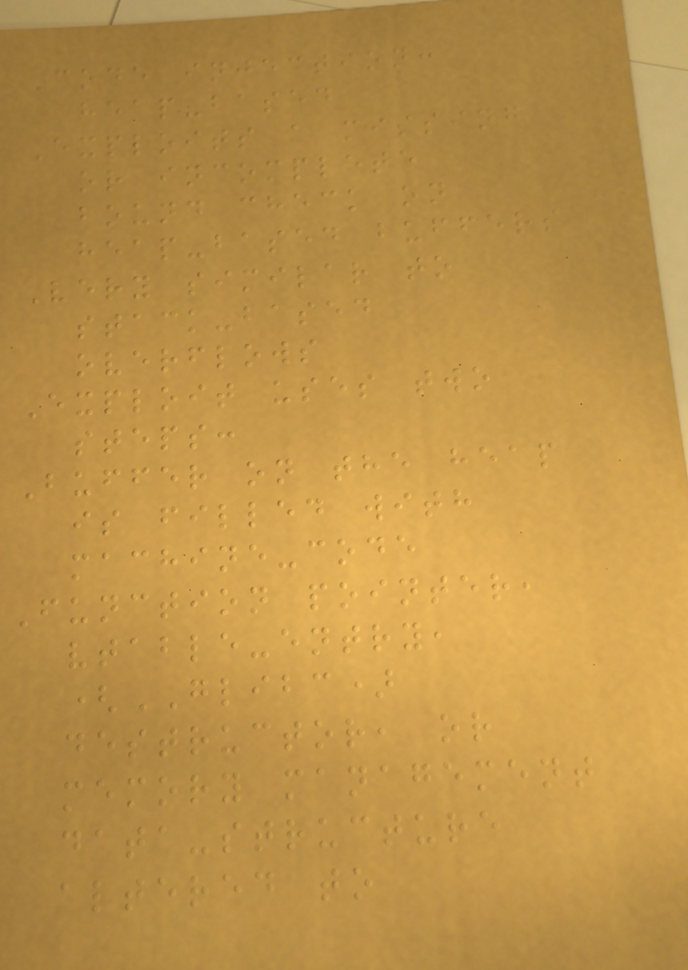Code injection:
heap-based
Exploits a missing
or incomplete
bound check on
heap-based buffers
Very similar to
stack-based
overflows
Exploit uses two
steps:
Buffer on the heap
is filled with
machine-code
Function pointer,
vtable-entry,
(GLIBC)
destructor, or
memory management
data-structure
altered to
